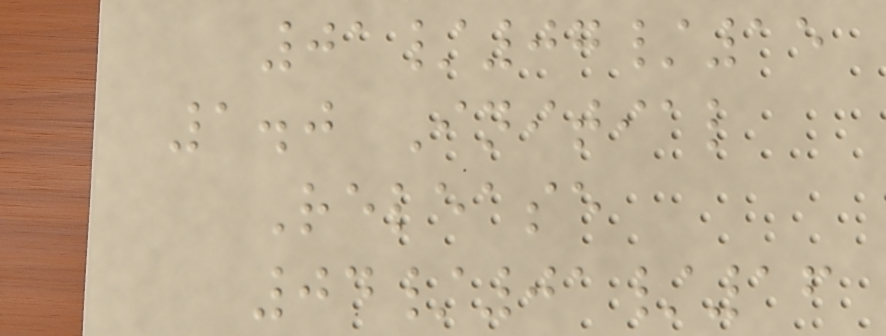01/07/15
1.0 Initial
Release
04/01/16
